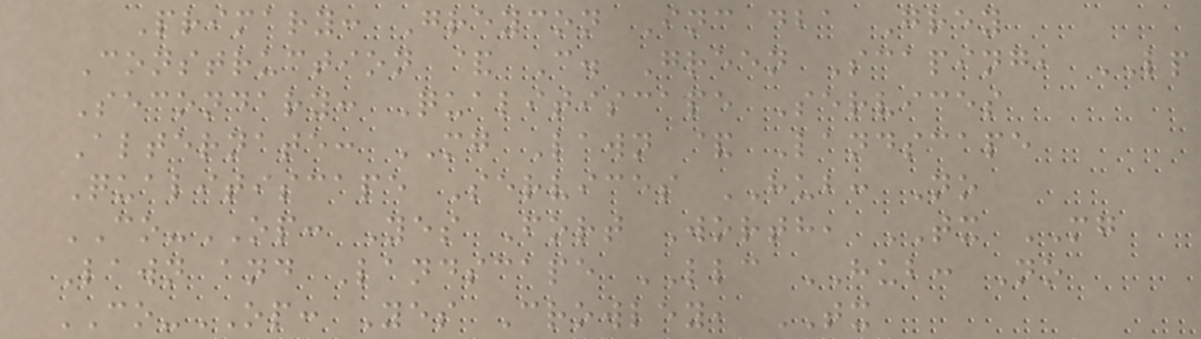Primary: Greycon Inc dba Grey
Construction & C. Green Scaping, LP
Secondary: Qualitiscape Services
Alternate: MG Lawn & Landscape
Qualitiscape Services HUB: No
CO-OP: Yes Fort Worth, TX MG
Lawn and Landscape LLC HUB: No
CO-OP: Yes Crowley, TX
